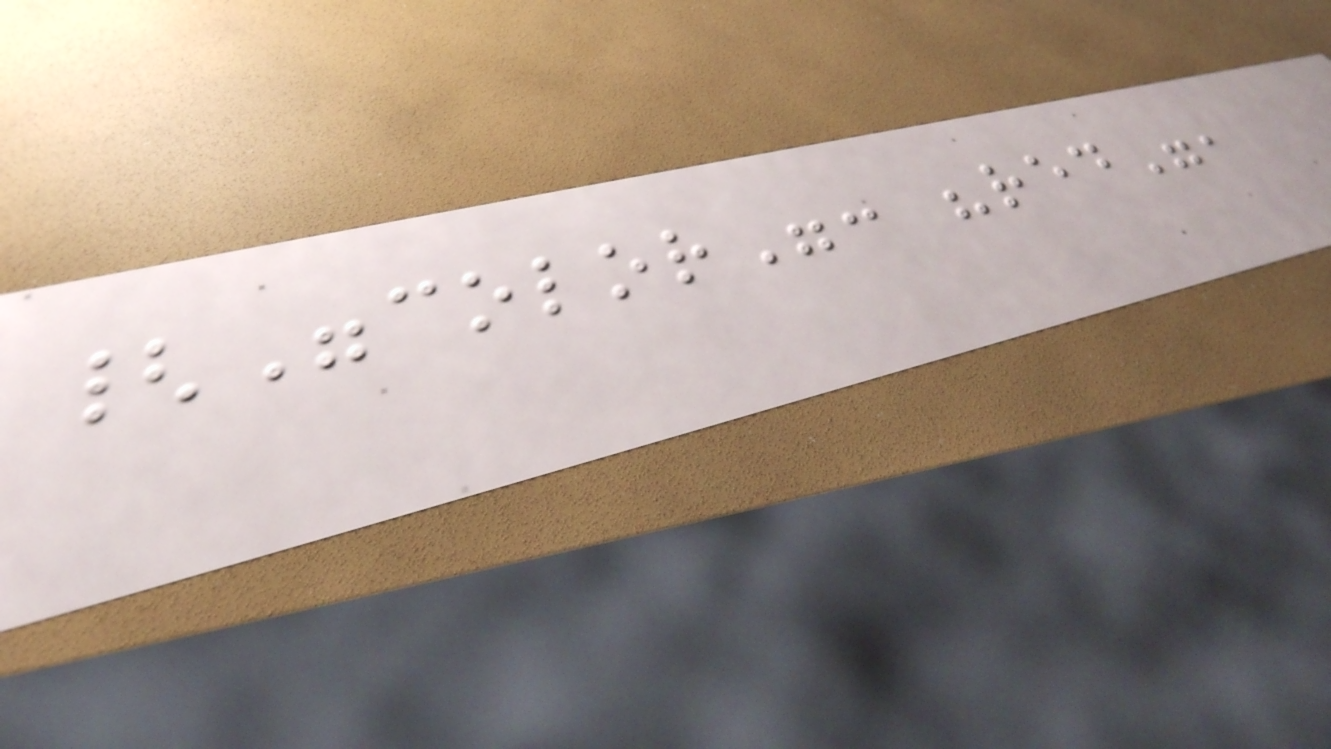{"color": "red",
